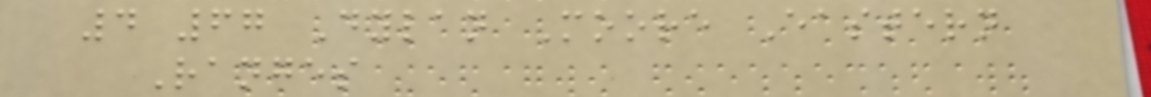4 67 Dylan Moore Eastern
Ranges
